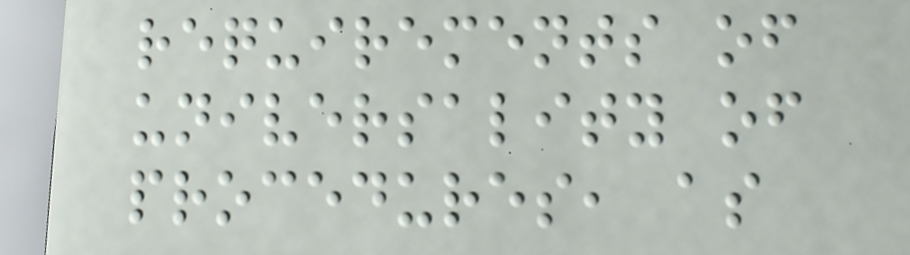requirements of
universality of
procedures, as
